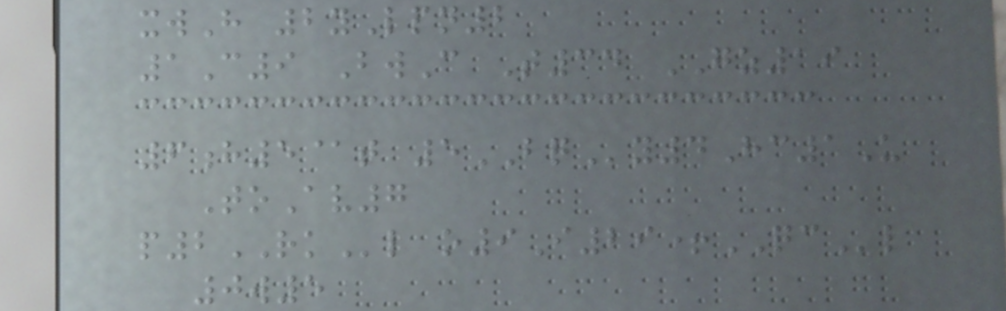xwH 2yLpn2
1C9 BwC T34 GZ19
6h5@t 5BQy4Hc1U
ToAv7
p2RKl o9I29+QCl
0w5
